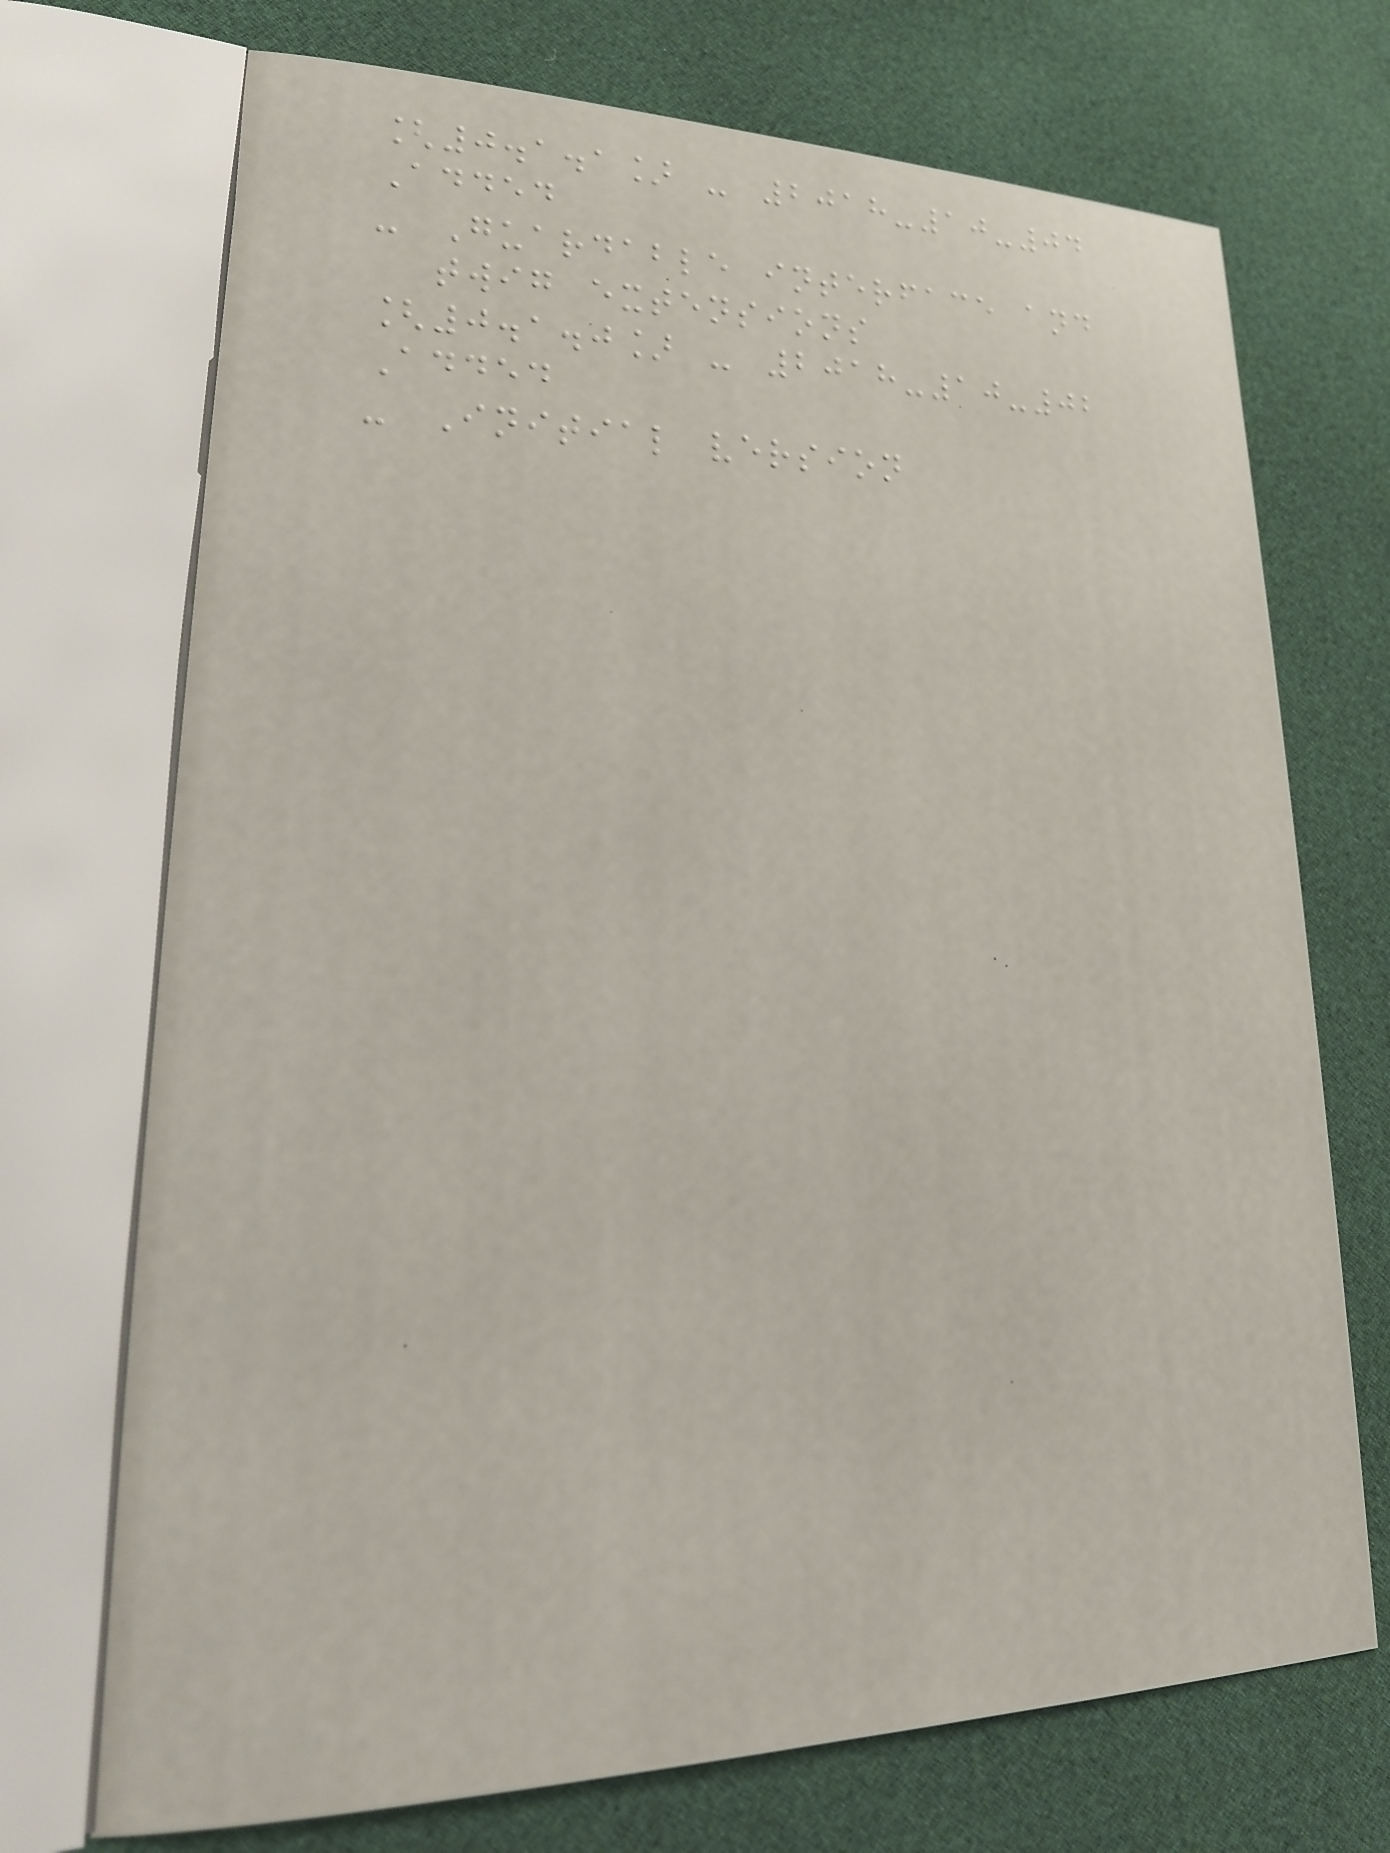[0.1.1] - 2018-10-04
Added
- Guardable interface and
twig extensions
[0.1.0] - 2018-10-02
Added
- Initial version
